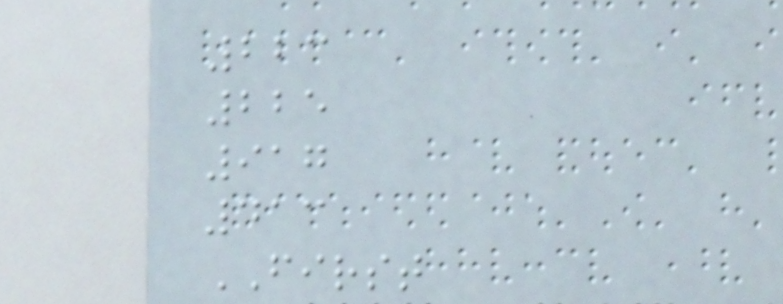223
225
917
413
FIRST
